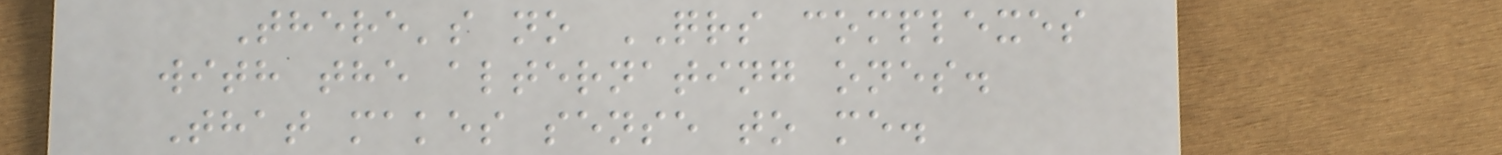There's no QRS complexes
with the alternating ones.
That makes sense to me.
